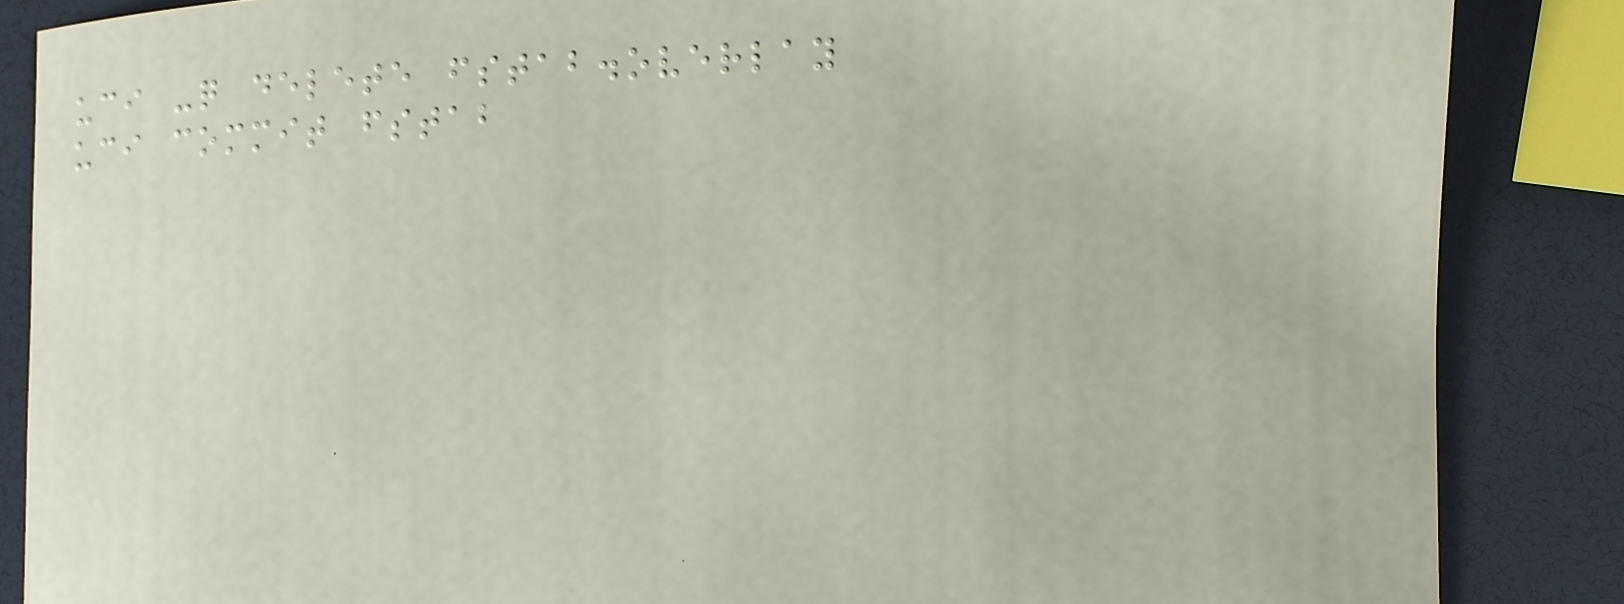uci -q delete fstab.overlay
uci commit fstab
